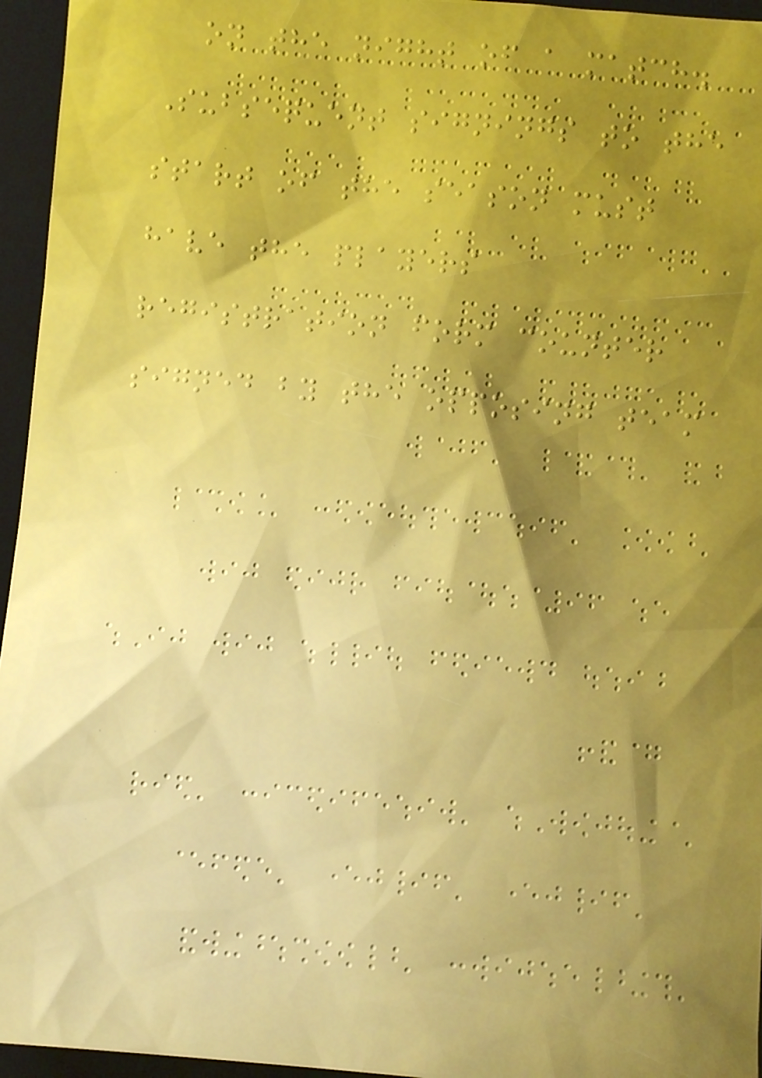on the night of a match.
Subsequent signings to the
start of the season must
have the players
registration form counter
signed by the opposing team
